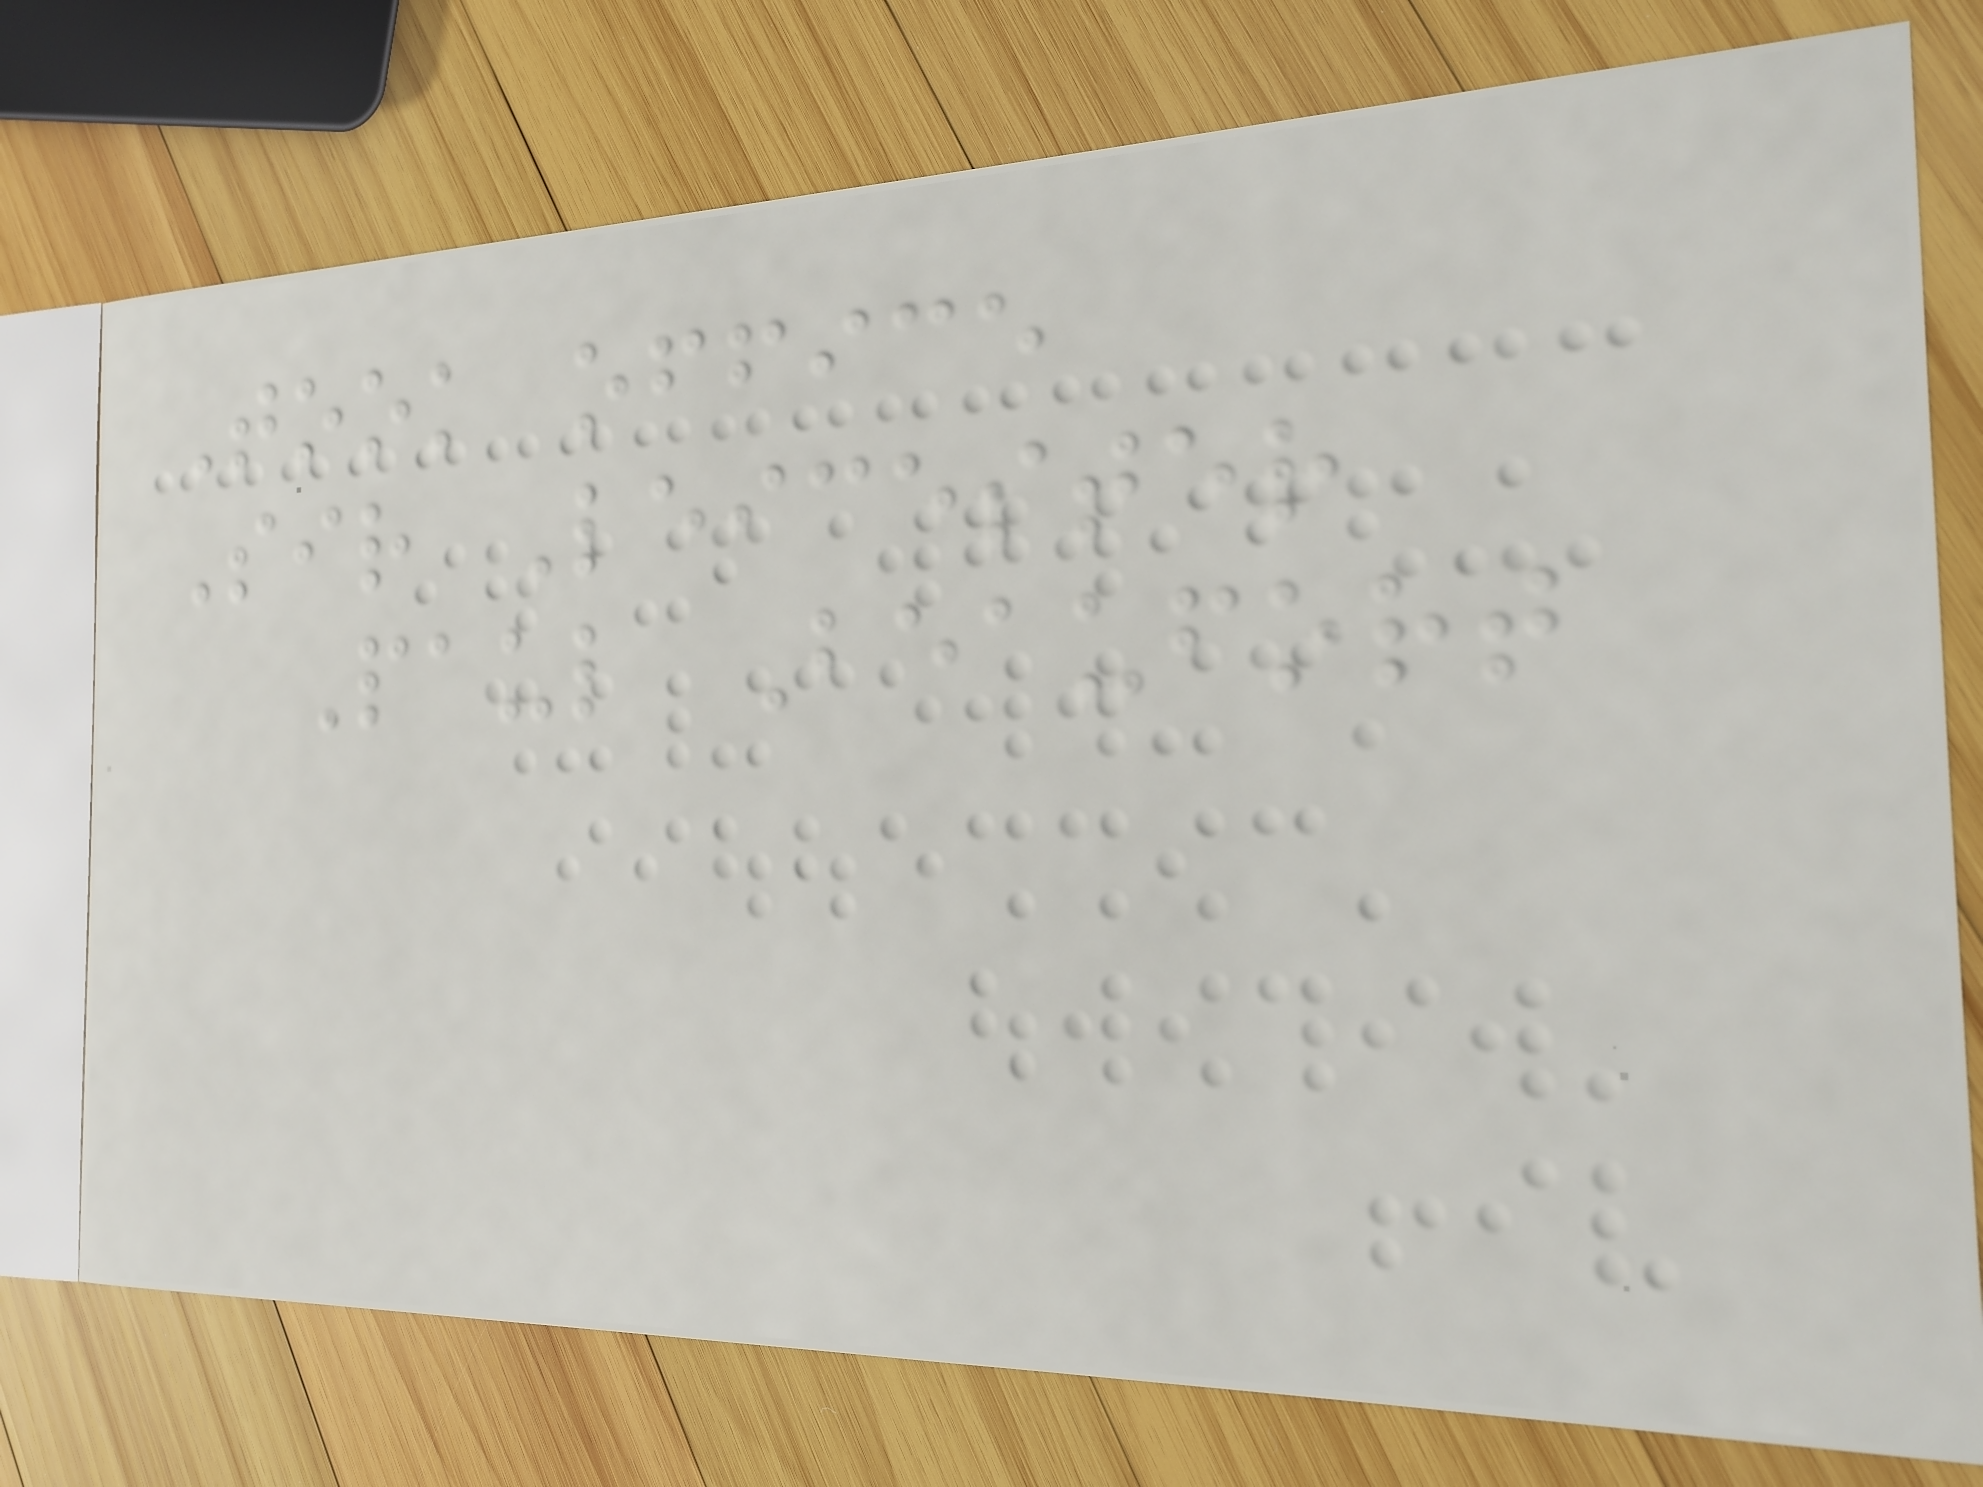Took office
Sir Leicester
Paul Beaufort
